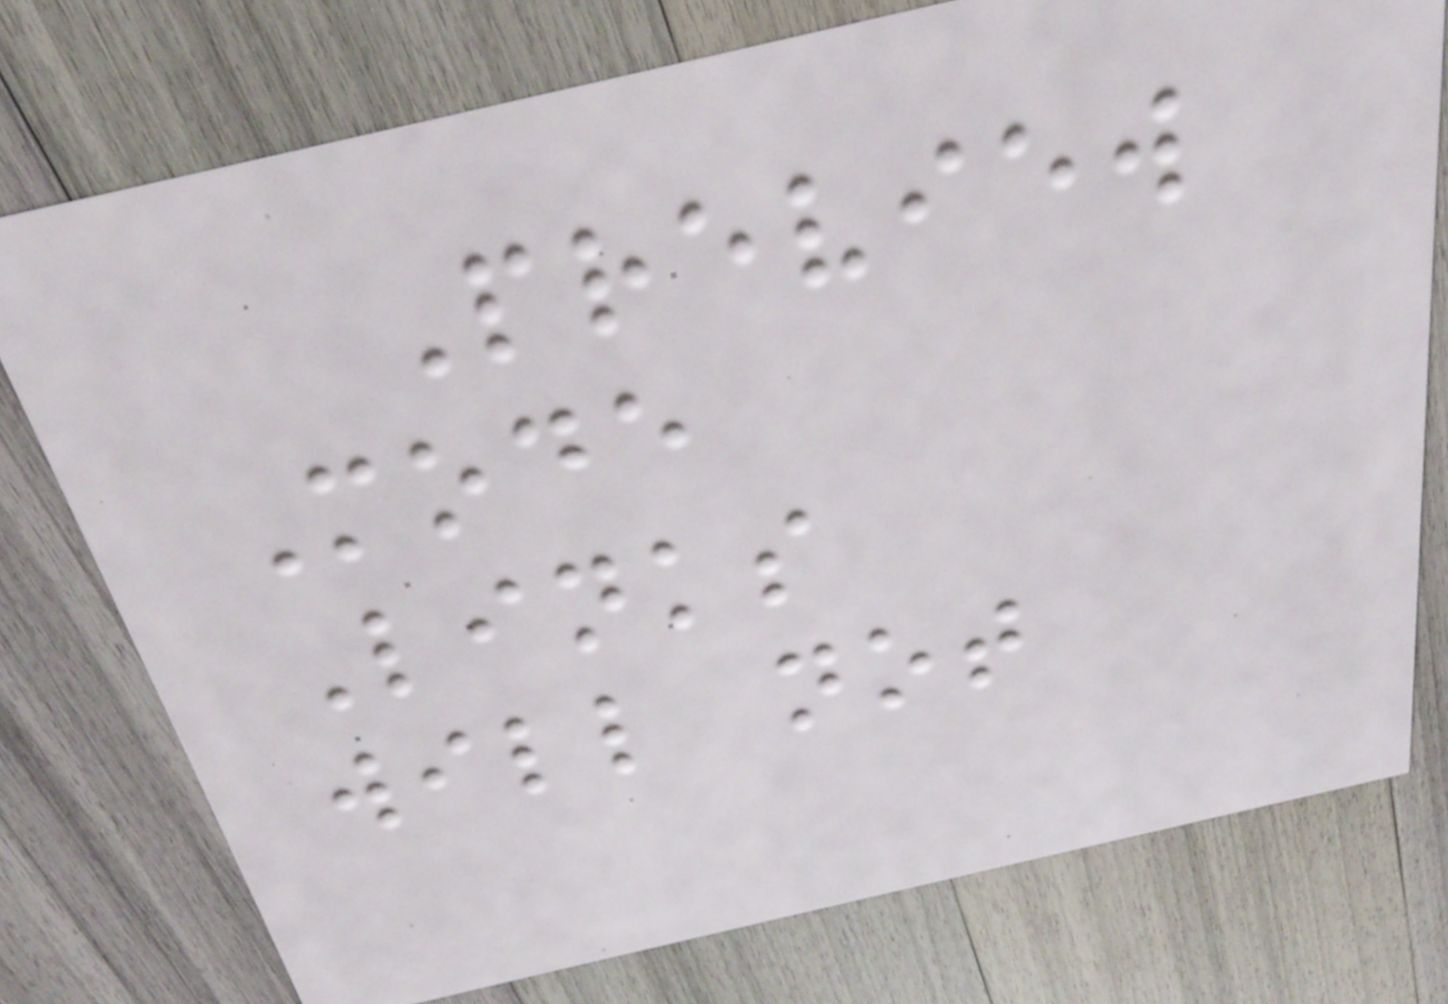Preview
Mode
Links
will not
